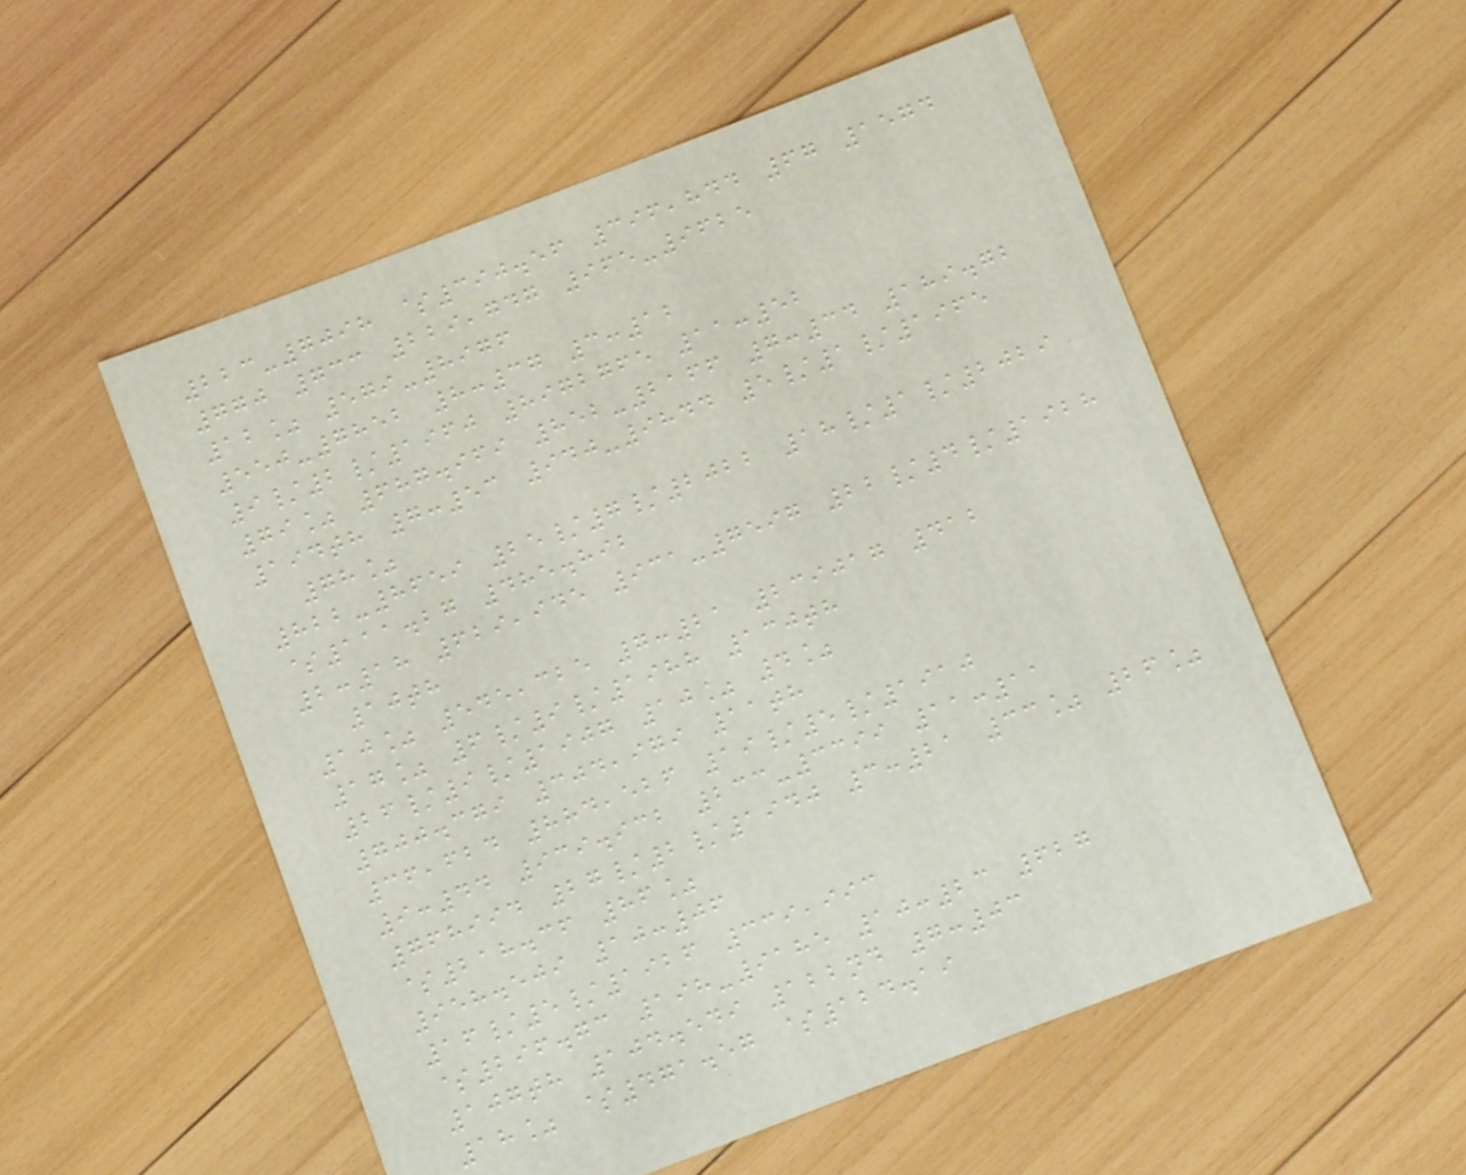223-7098 $390.56 396,844 67 1574
770 733 229,747 965-9625
12% 579-8976
550-7852 8:37 3:12
9/2/1960 8972765 11:52
79% 687.969 852-2166 7:34 189.72
194th 7:53 940-9844 5/1/1965
78%
822-8659 25/7/2022 18/1/2029
$111.27 485.892
2:18 629,945 931-7597 22/4/1928
10th
10% 545,325 7:21 239017 412
17% 6/9/1988 130th
26/9/1907 10% 4%
700.379 304,979 11th
36,624 884,526 19/5/1910
9:44 939.932 233-3399 11:11
768994 27/2/1940 3:21 33% 26%
$218.36 86%
958.509 10:06
16/5/1926 339,993
$296.73 198-9185 10:23 627
107th 104.549 122nd 7:03
18% $471.57 $124.19
